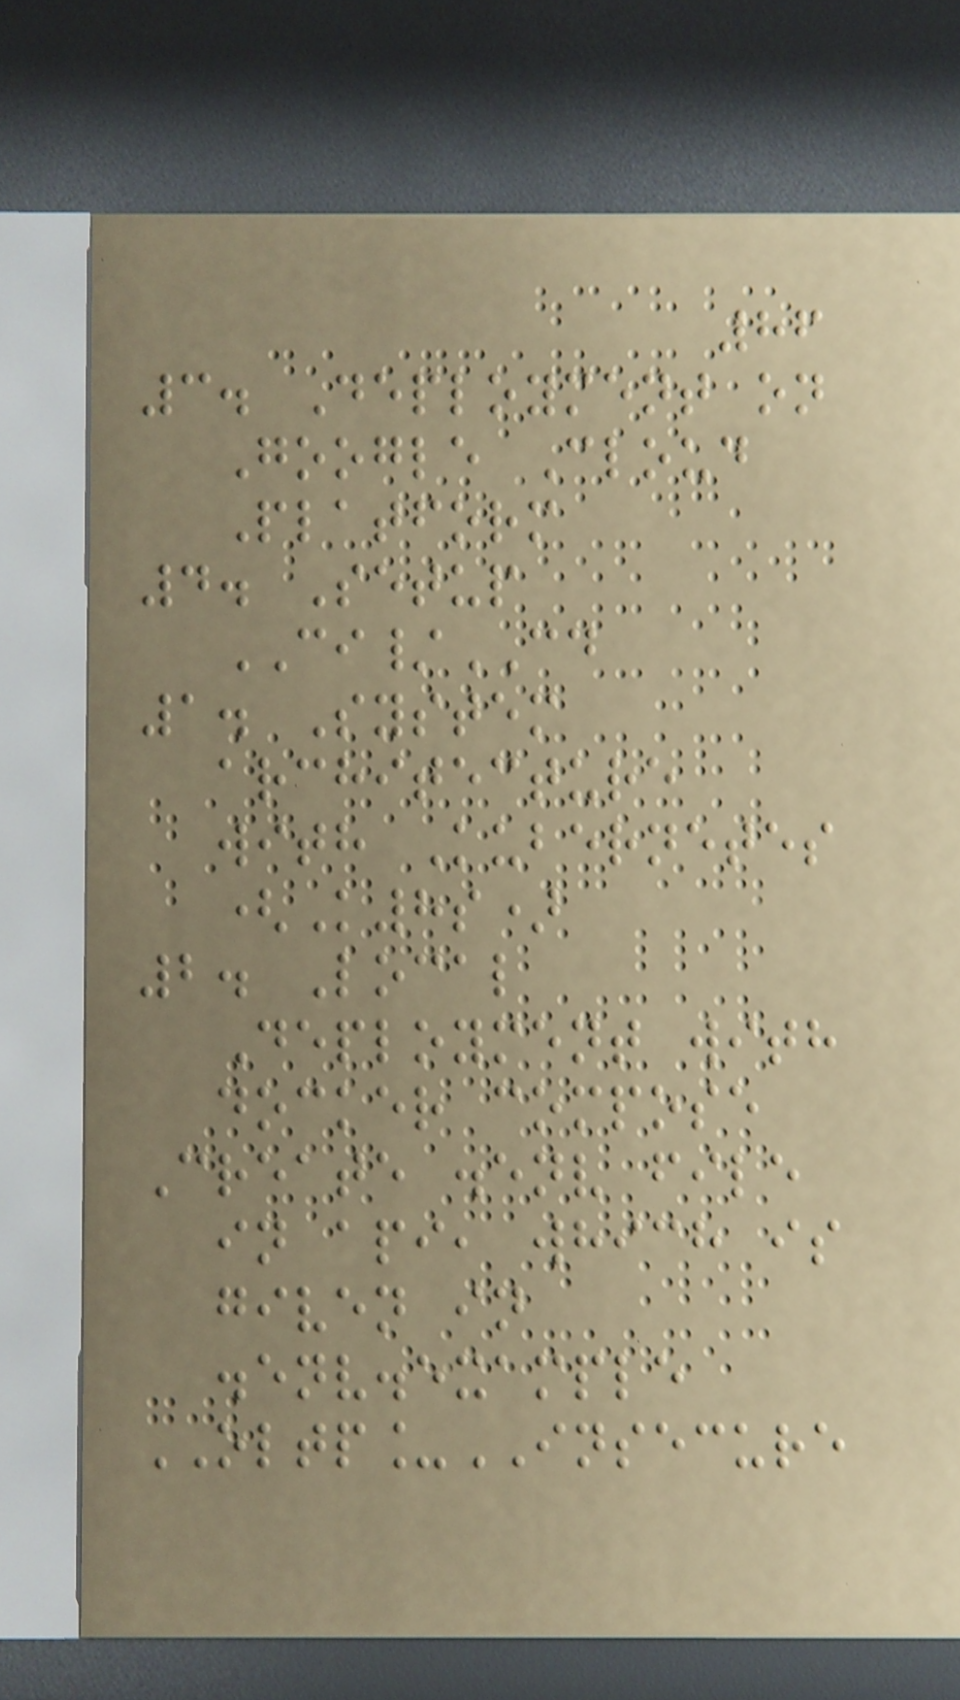86
3. Deployment on
Google Cloud
Platform
4. Setup
CI/CD
1. System
architecture
with Kubernetes
(K8s)
2. Local
Deployment with
docker compose
Create .env file
in api, which is
given in
.env.example
OLTP_INSECURE
